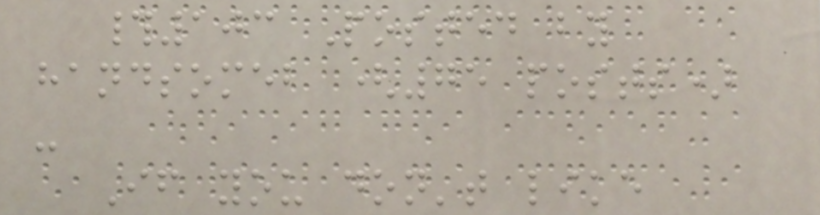#103 Posted by
handsomeb (75 posts)
-
If you don't like
